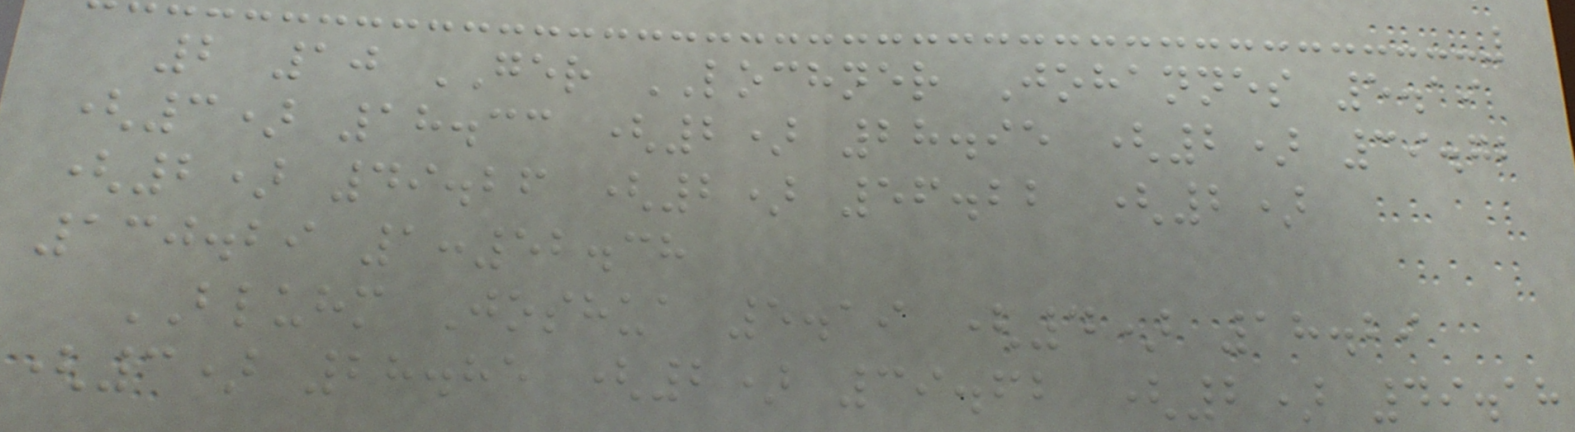2 10 GER LOCHNER Johannes 5.19
(3) 18.33 (2) 28.95 (2) 39.72
(2) 49.26 (2) 56.22 (2)
130.29 1:52.38
BLUHM Joshua 5.19 (4) 18.29
(3) 28.85 (2) 39.62 (2) 49.18
